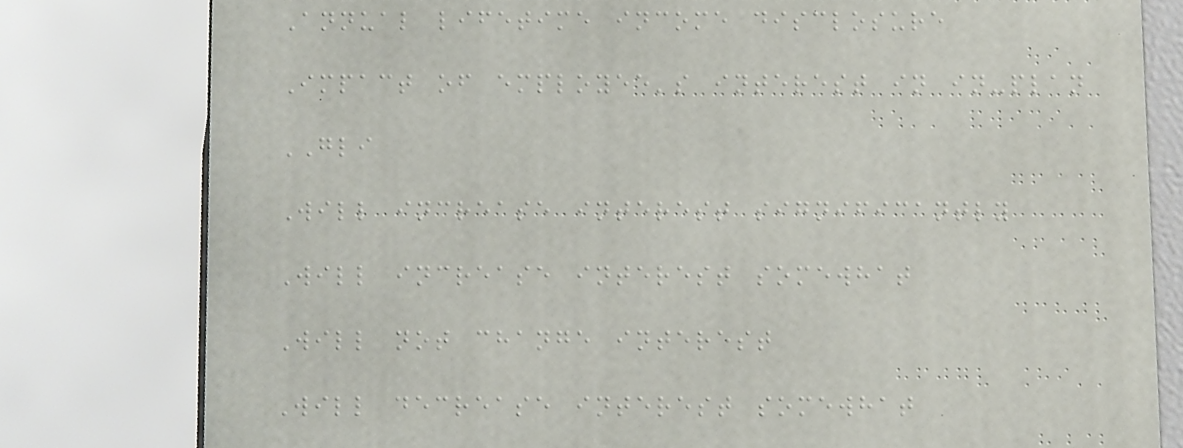Annual lifetime income disclosure
Impact of employee's interest in in-plan
GLI
Will increase interest significantly
Will increase interest somewhat
Will not change interest
Will decrease interest somewhat
